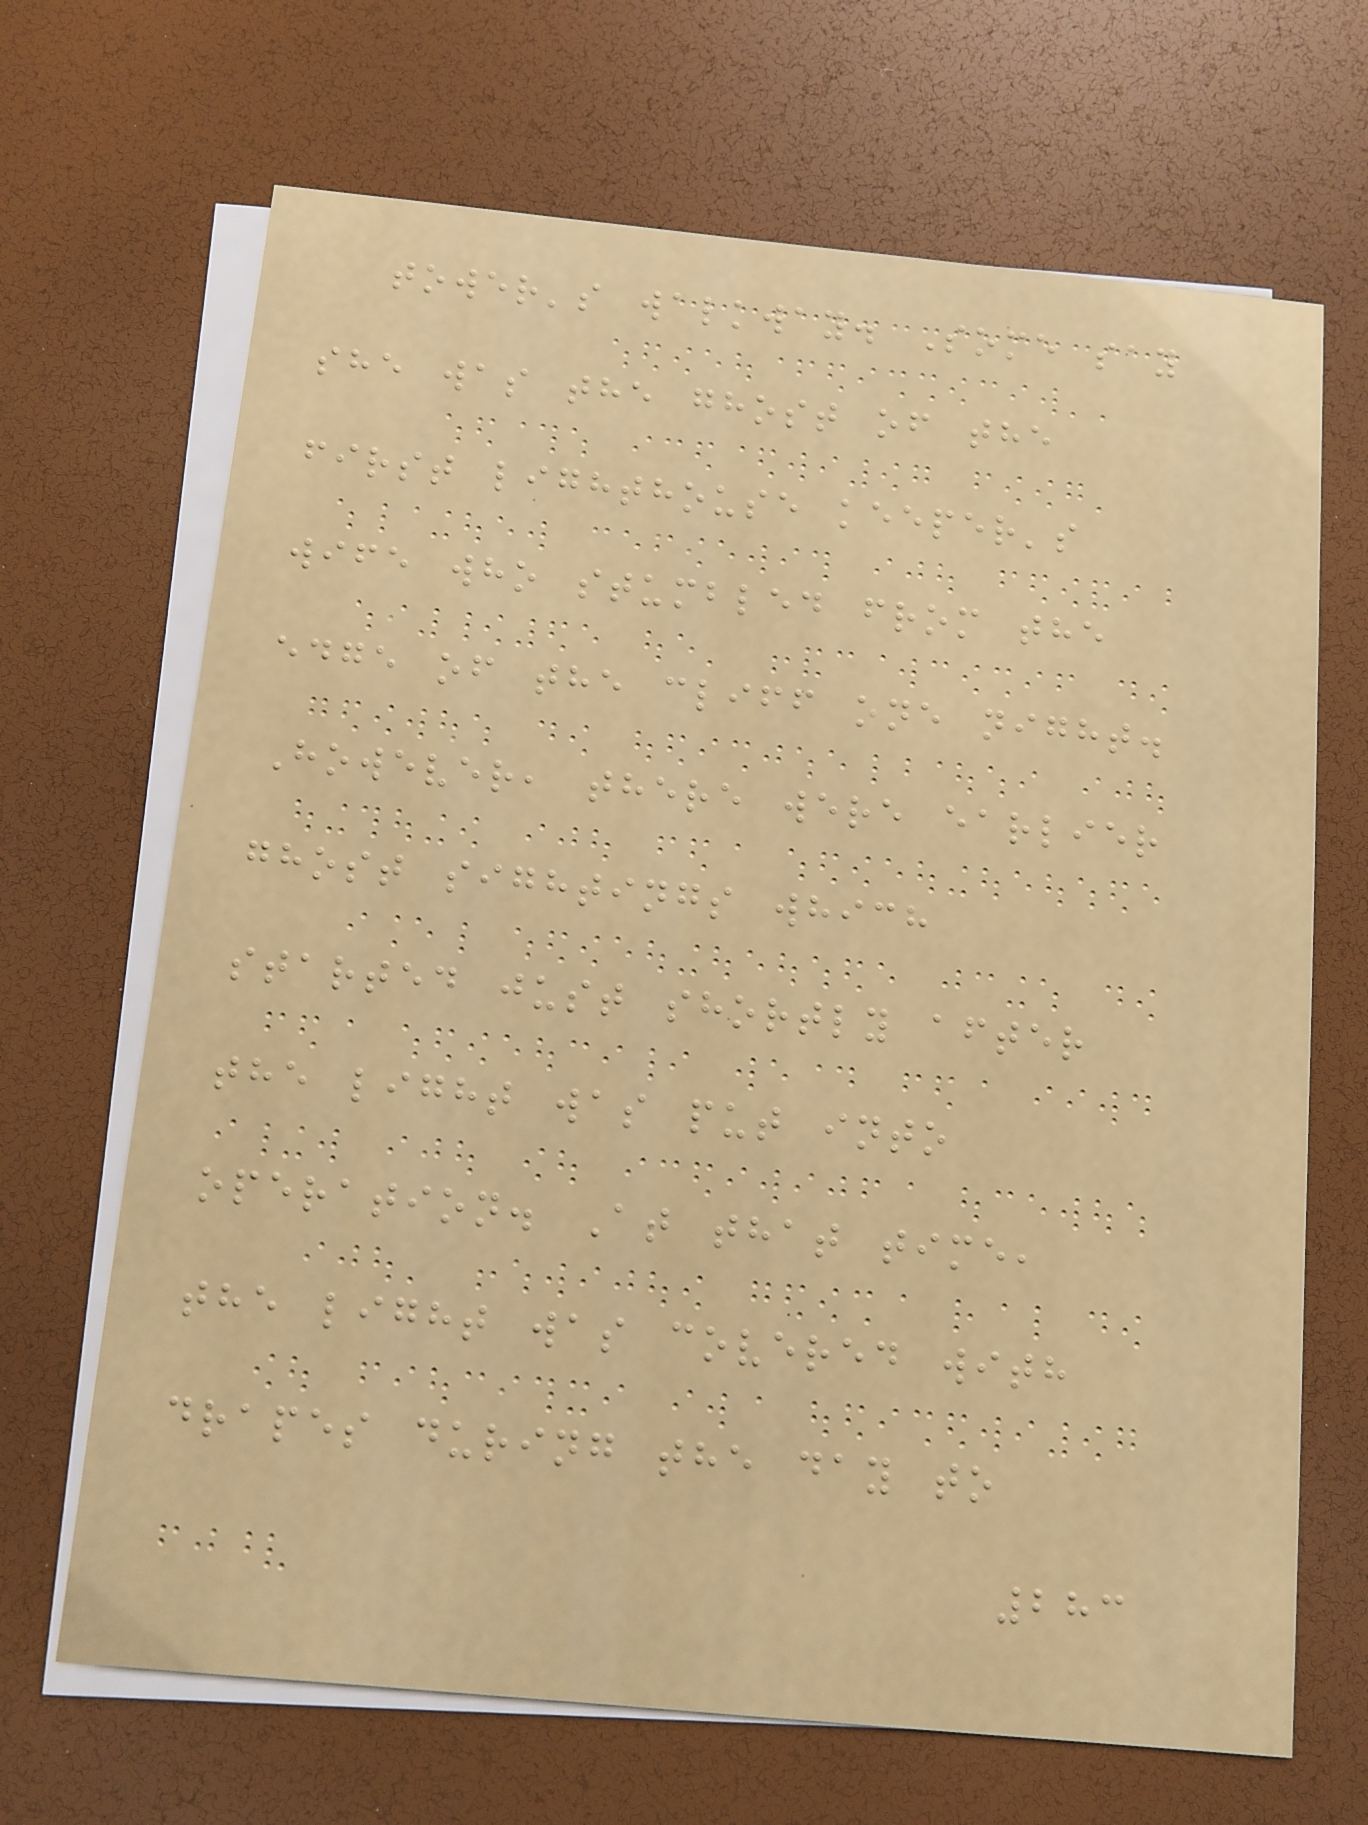tower's walkway. Some say
she was the ghost of the
first lighthouse keeper's
wife who stumbled from the
edge of the cliff one night.
However, there were earlier
ghost sightings which
started just shortly after
the light was put into
operation. At that time,
the light was covered with
drapes during the day to
283
